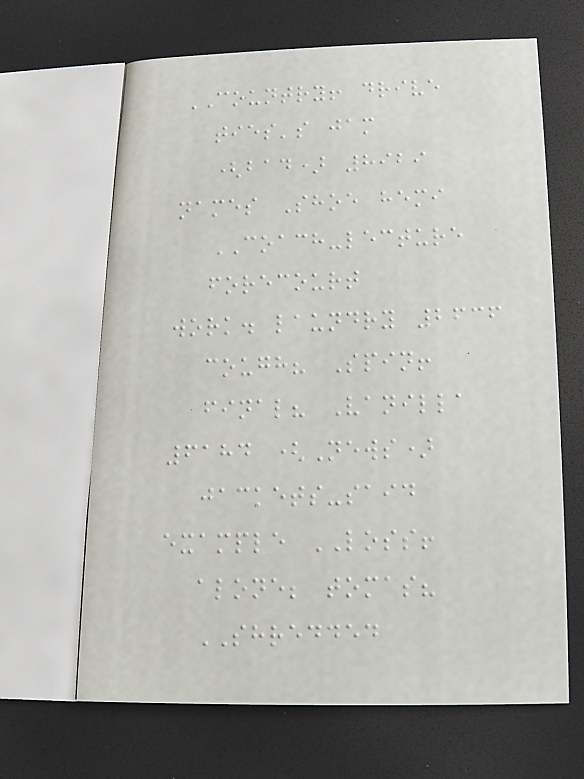COUNTRY! drive
ties's jam
(bad) 8929
names Shoe hemi
COACH-lecture
forecourt
work. laundry 2636
cough? Spin!
final? Vanilla
6184 (News)
jackets-said
example LOSS!
alone; tomas?
SHREDDED
